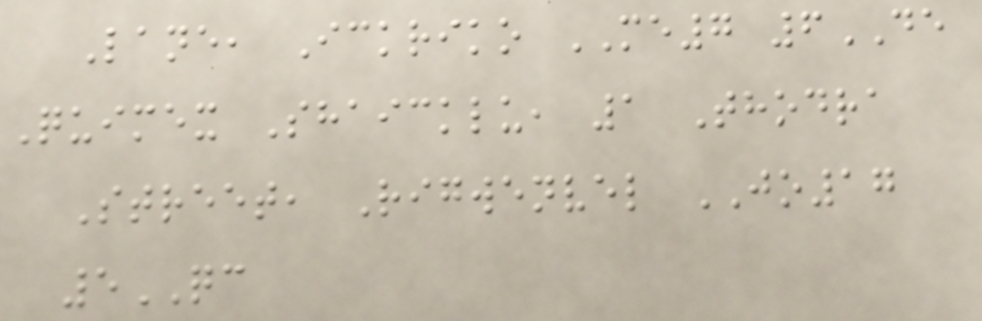Lane, Ickriko ME7 6DE
Quimex Shaicklu, 1 Thodra
Street, Rigwenvel JO17
5QC
